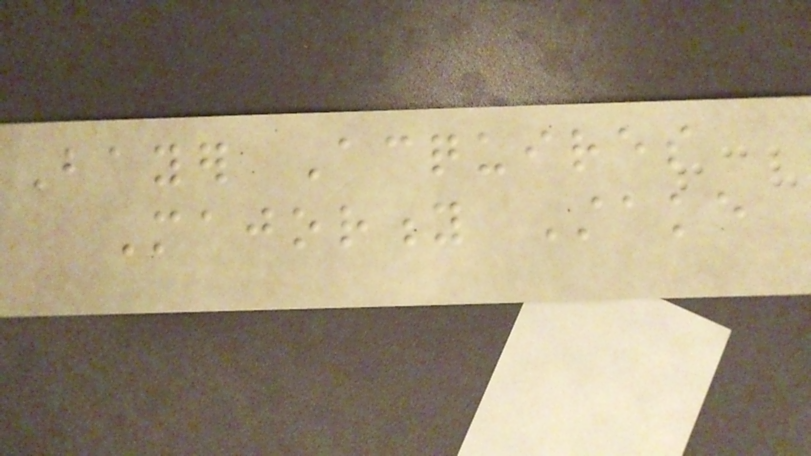Bayer Acquires
Majority Stake
